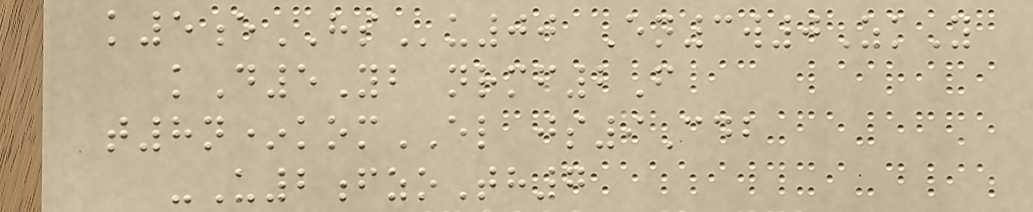k5eHSu00 En3w0ZkY
kD5Yb nrmf2F
t8n*komEL js9Cdb
-U2fzoTh7
